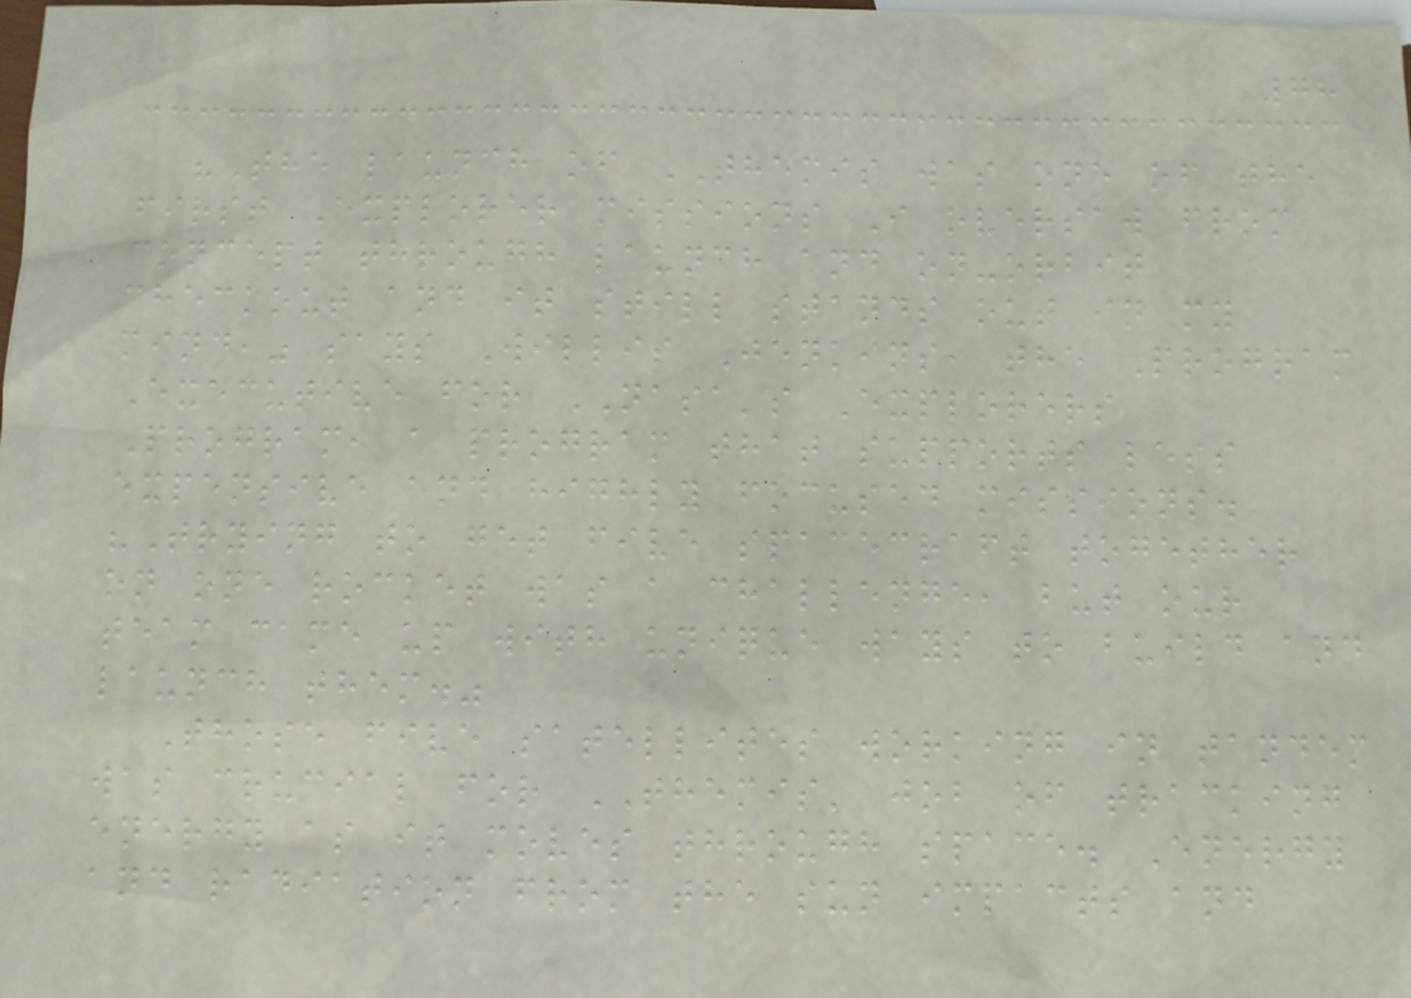78
"The launch of THEMIS was one of the
first Explorer missions I oversaw from
concept through launch and on-orbit
checkout and it still stands out in my
mind," says Willis Jenkins, the Program
Executive for NASA's Explorers
Program, a program that supports less
expensive and highly focused missions.
"Trying to get five spacecraft together
on one rocket was a challenge, but our
team came up with unique ways to build and
launch them."
Those five satellites working in tandem
was crucial for THEMIS' job of tracking
energy as it moves through space. Energy
and radiation from the sun impacts and
